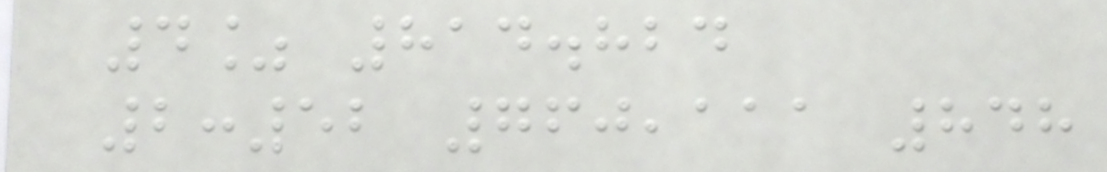4% 814.824
2:52 760,111 848
